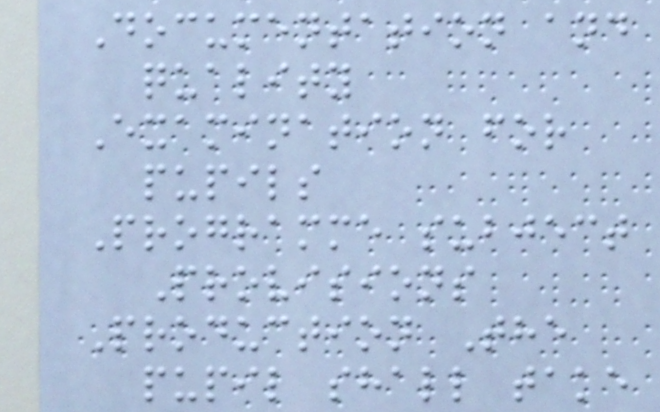Documentation and
quality
Examination for
pupils
Programme subject
Provisions
Production The
pupil shall take
